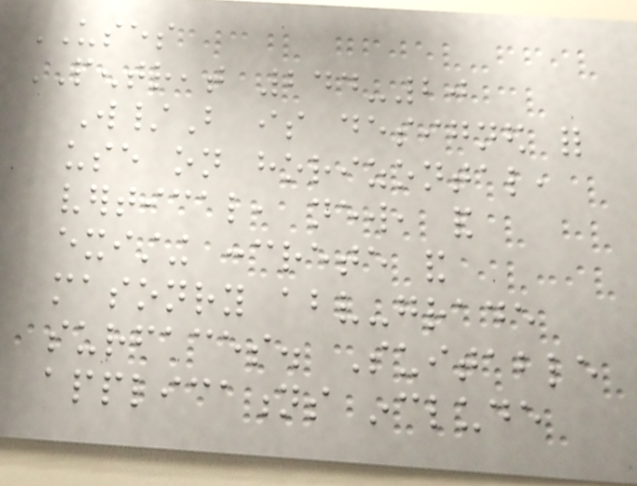USES
PENTREAT 244-20
W/B is designed for
use on horizontal,
vertical, new, and
existing concrete and
masonry above-grade
surfaces. Suitable
applications include
